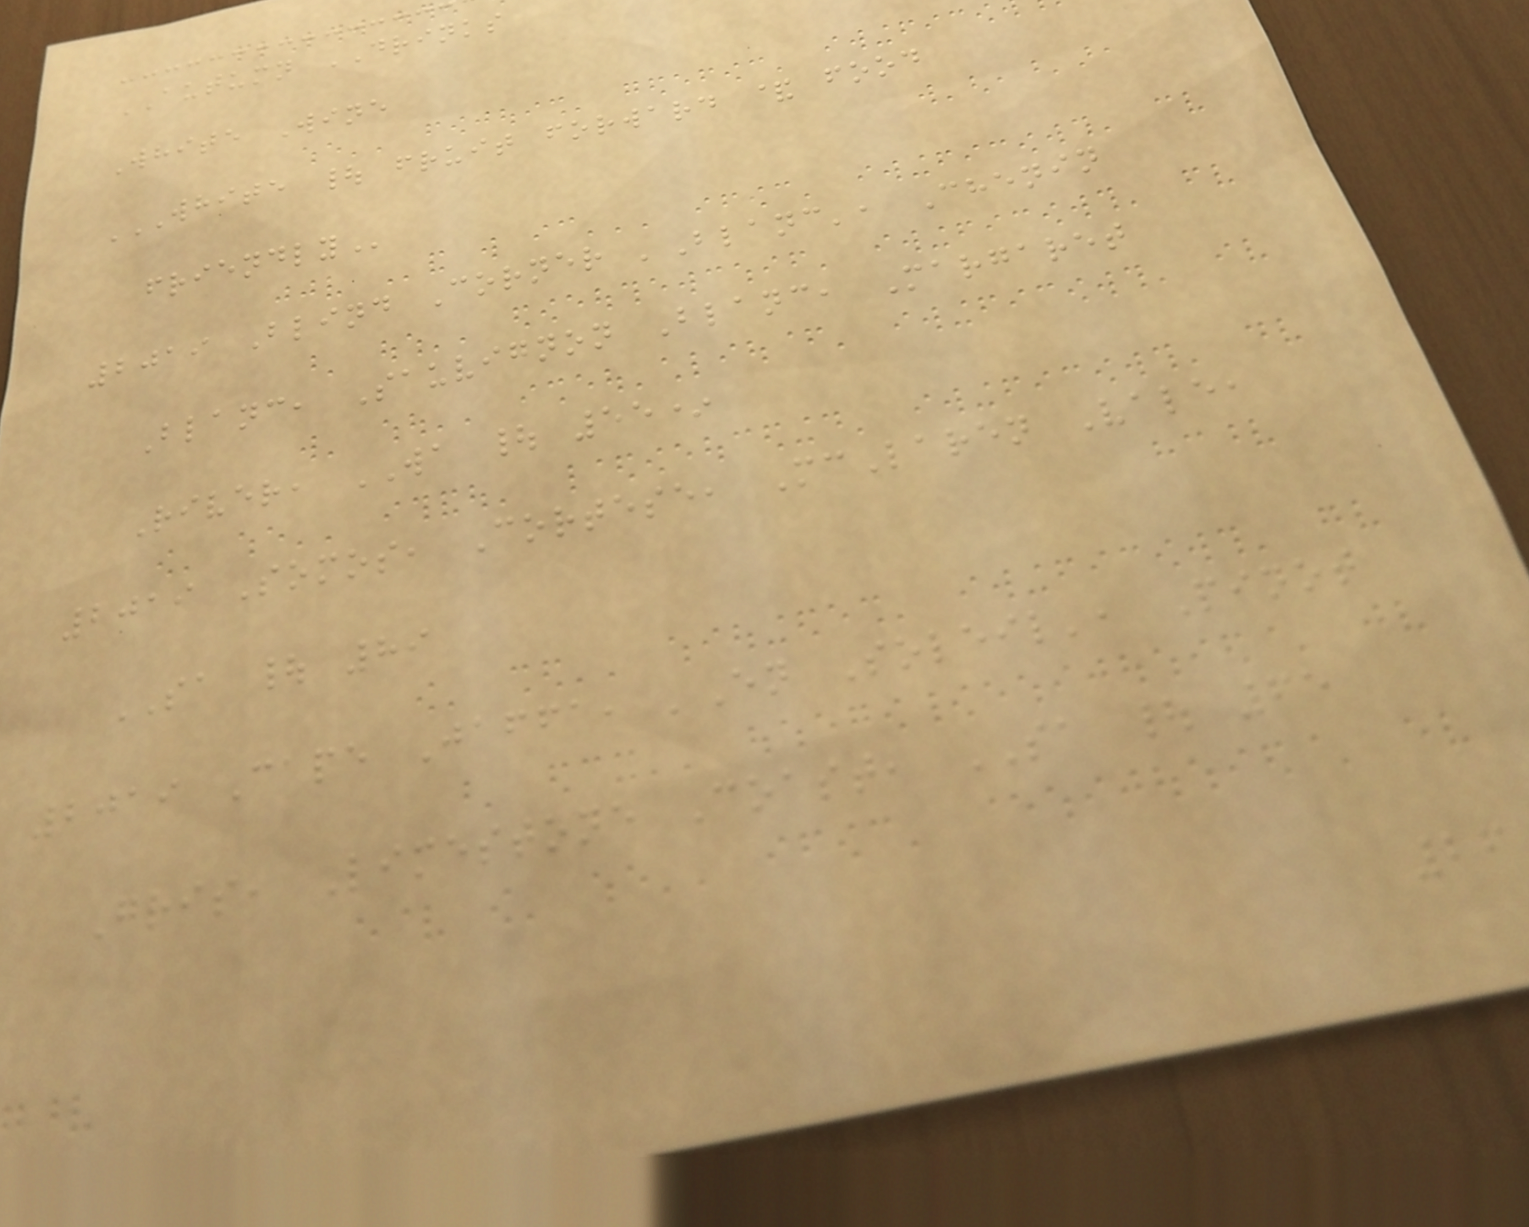AUTUMN DRINKS
White Wine
WHITE | FRUIT FORWARD & FOOD
FRIENDLY
2019 Blind Corner 'Blanc', Chenin
Blanc, Sauvignon Blanc, Margaret
River, WA | 55*
2019 Somos, Cortese, McLaren Vale,
SA | 89
2019 Cape Jaffa, 'En Soleil', Pinot
Gris, Limestone Coast, SA | 65
26
